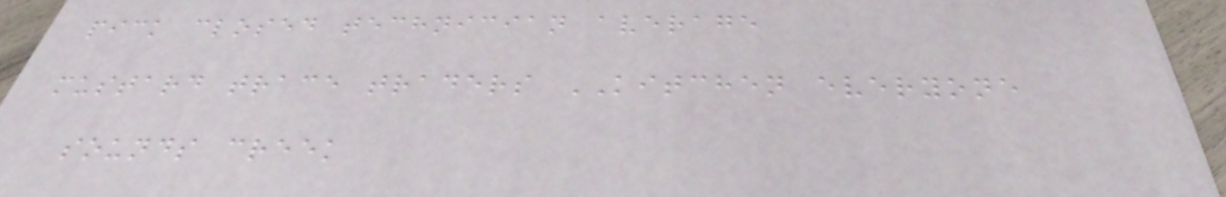pick closed technician average
mustard trace traders KITCHEN everyone
sounds creek
